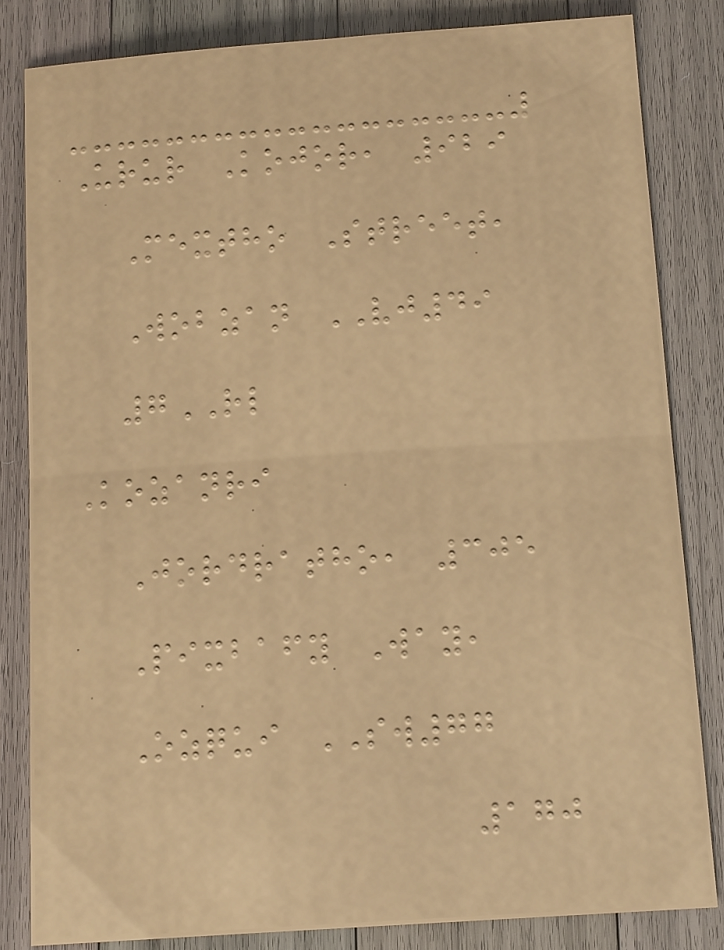Urur Kojor, 929
Mextho Street,
Wobzan VJ49
7RL
Kozanri
Jordratho, 305
Pixbafy Way,
Ozqui SW77
170
